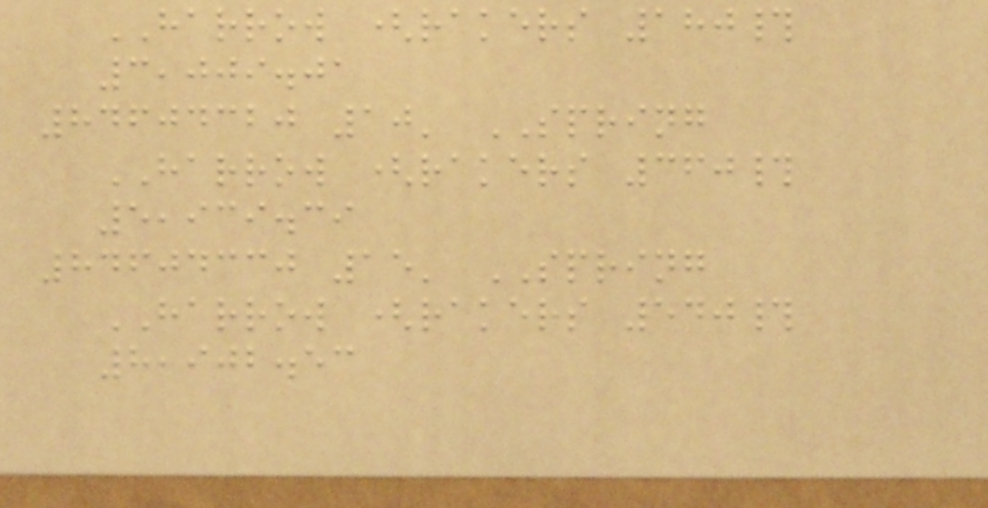HARROW (rakers 180#
3,009.01
84604320 10' SPRING
HARROW (rakers 360#
5,939.39
84604330 15' SPRING
HARROW (rakers 540#
8,902.53
